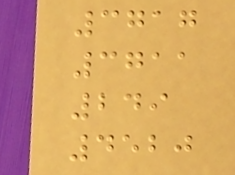3717
3711
249
4520
